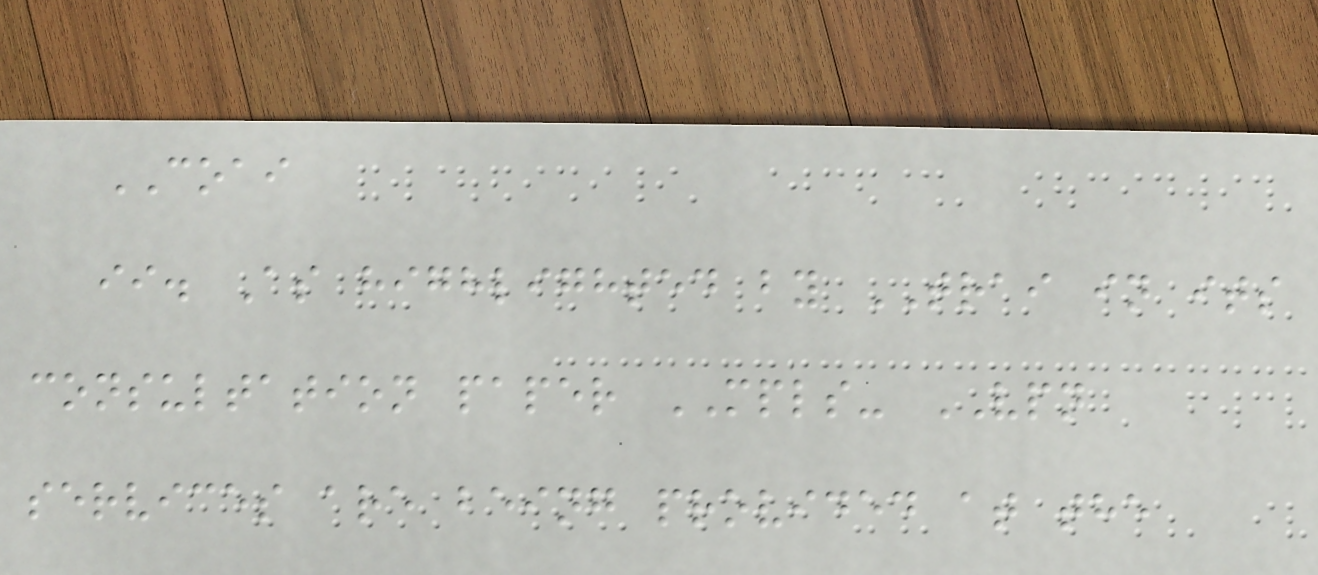COAI
ii. As highlighted by TRAI in its
consultation paper MPLS- VPN
services are being provided at the
